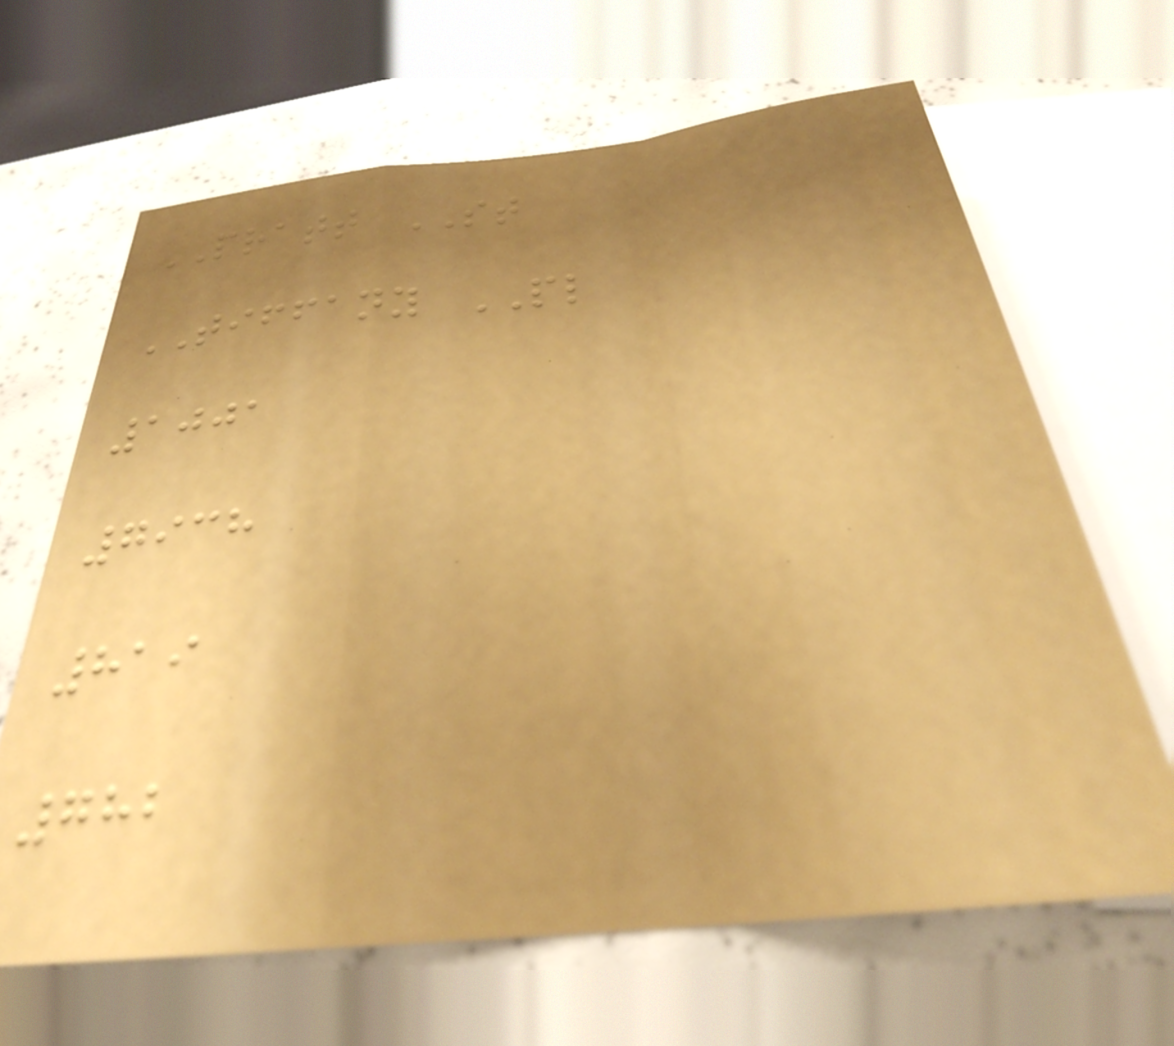PRATT ST
TIFFANY PL
1001
7938
819
782
